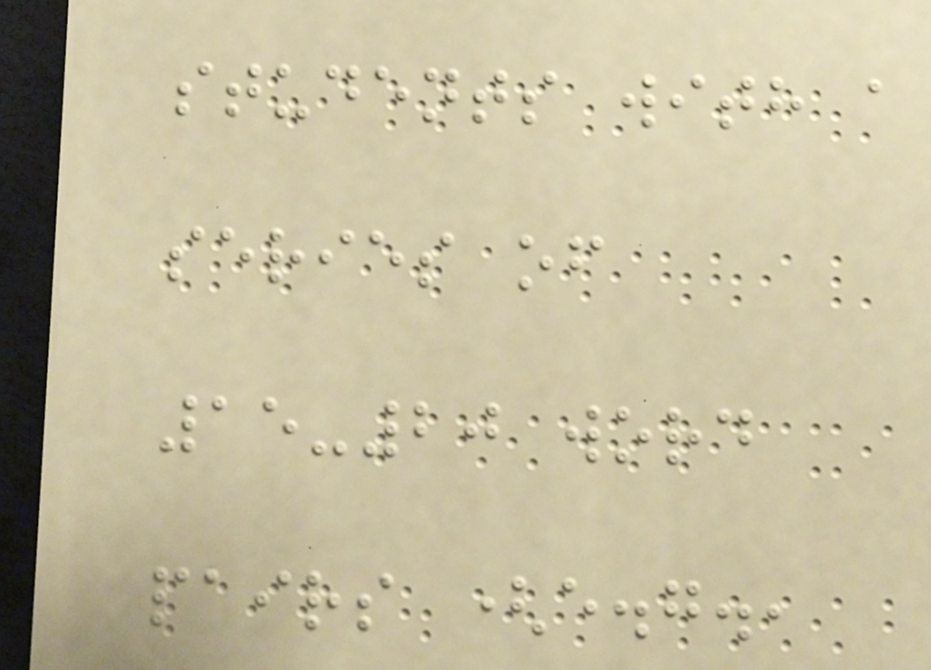students with a
series of
15-20 word
pairs (e.g.,
